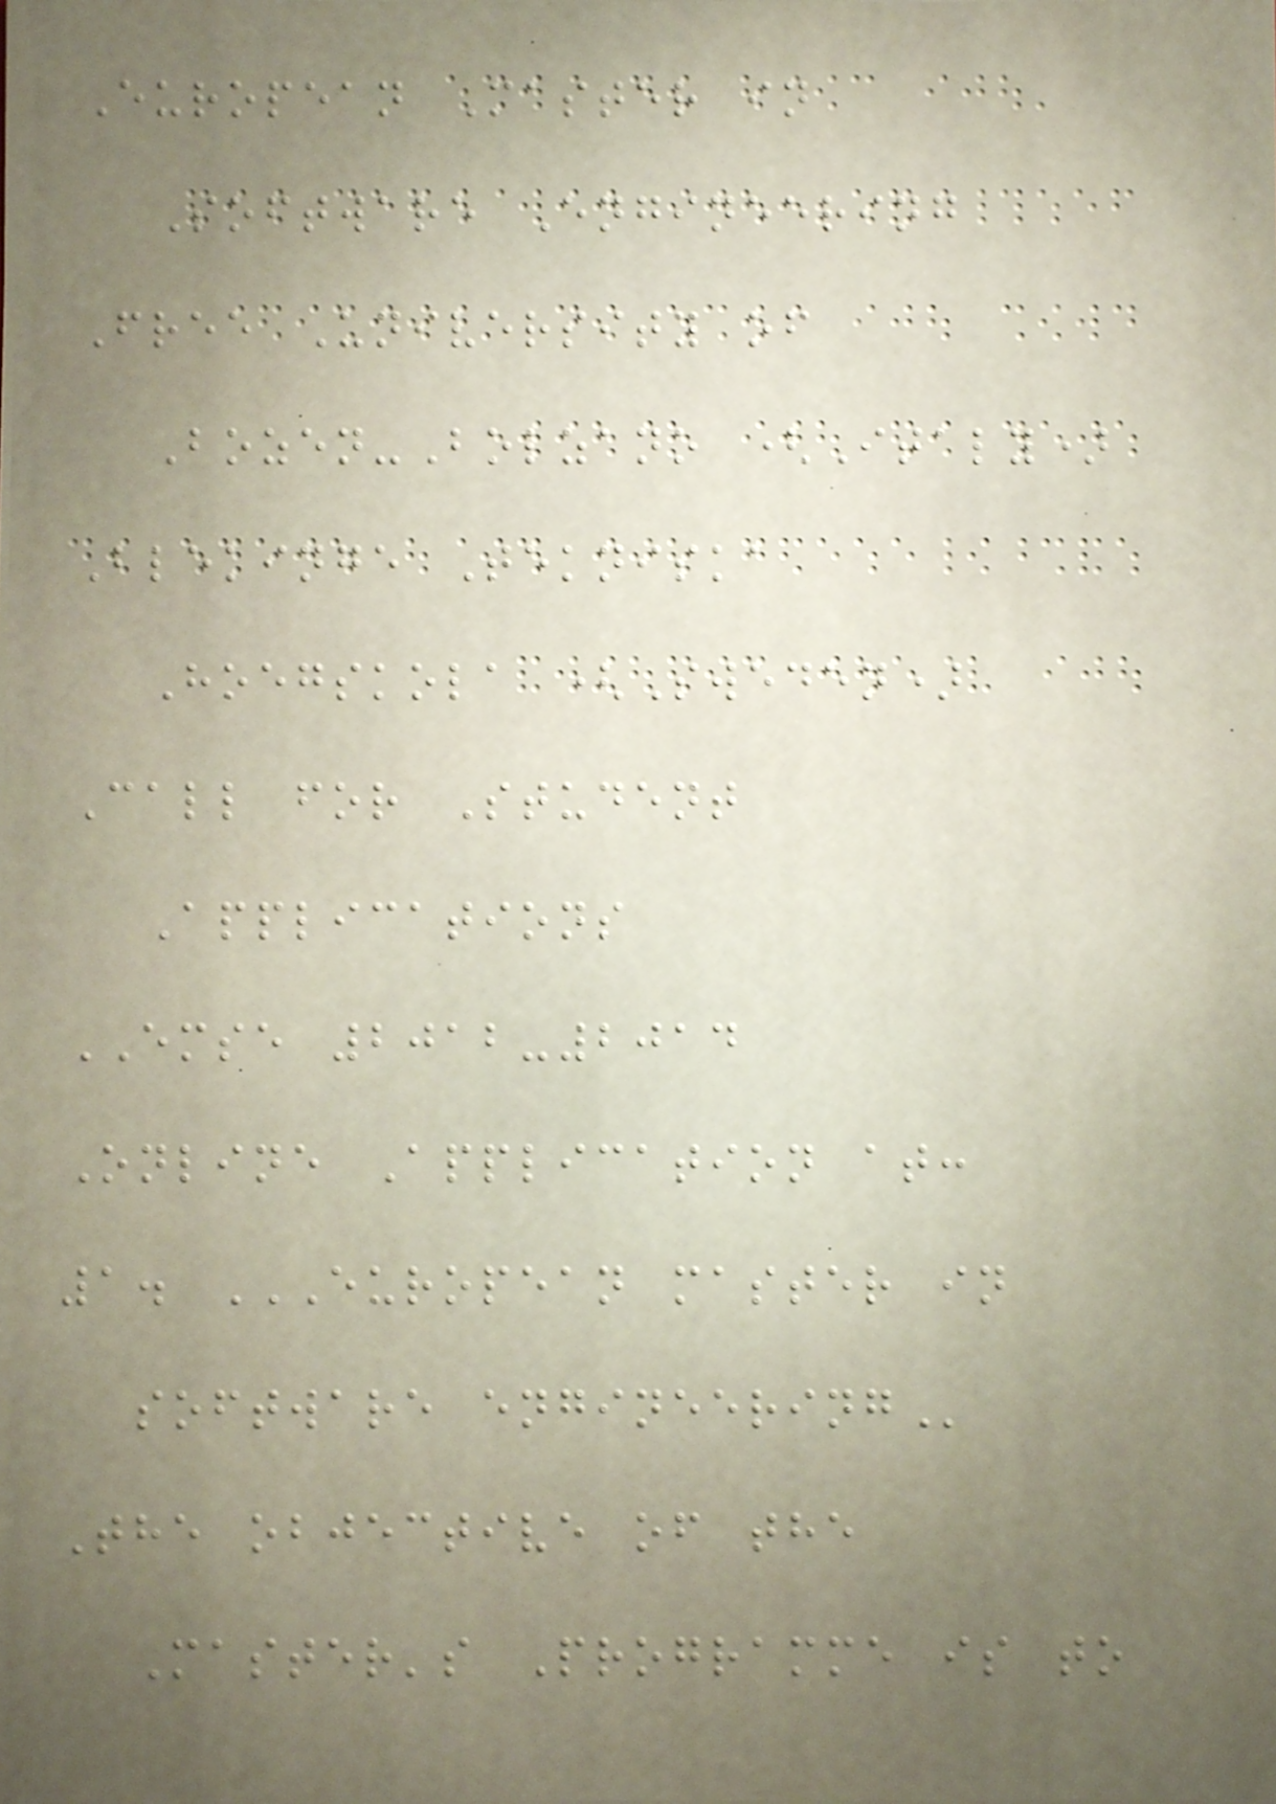European Master in
Software Engineering
Free University of
Bozen-Bolzano (Italy)
Blekinge Tekniska
Hoegskola (Sweden)
Call for Student
Applications
EMSE 2012-2014
Online Application at:
1. EUROPEAN MASTER IN
SOFTWARE ENGINEERING
The objective of the
Master's Programme is to
